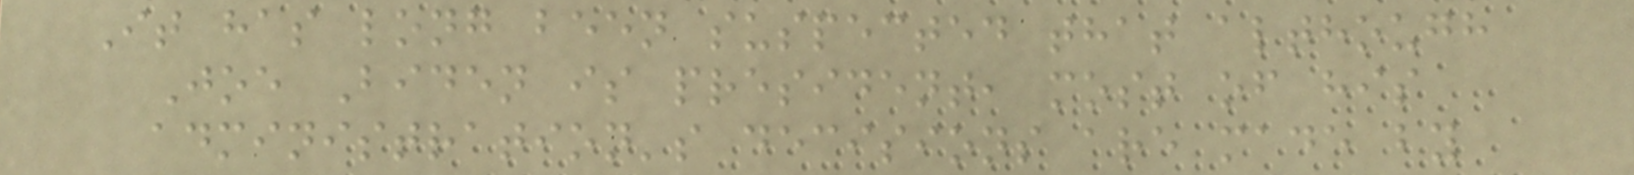It has long been suspected that although
Joe Biden is president, most of his
administration's decisions are made by
